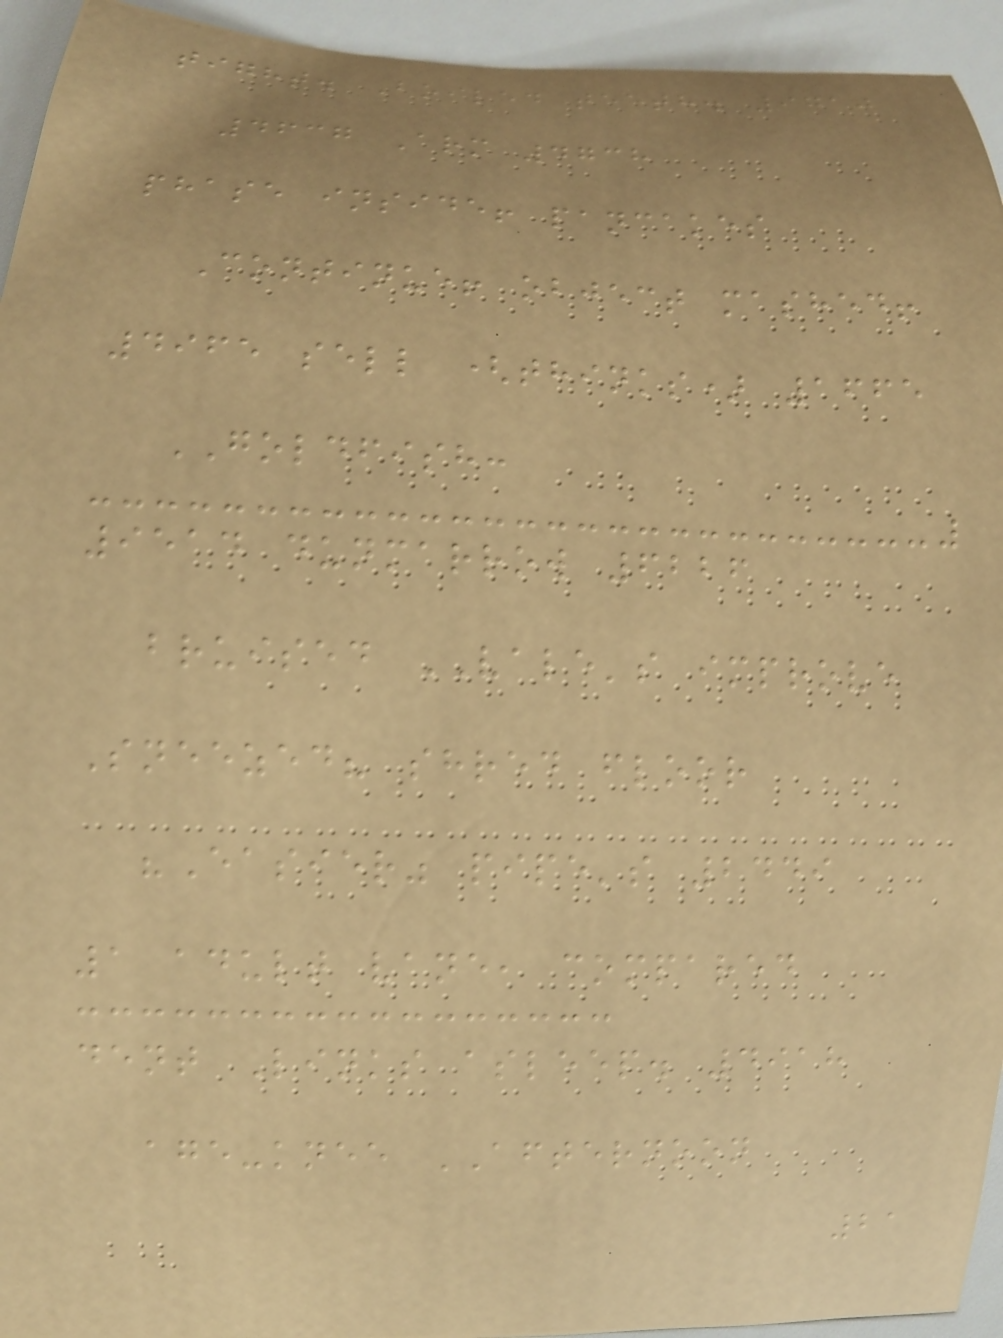tight. Boiled teeth. 9710
4637 Arm 4738
phase inside! pancakes
Continue! object mashed!
4965 sell (thinks) 1665
GOLDFISH:
9514 dunmarrow 6226
bruised VALE's improve
Sneezed? shred floor
"Easier" pipe's 2449
1 adult vane, compared
dent Links asleep. 4918
age-knee AFTERNOON
21
